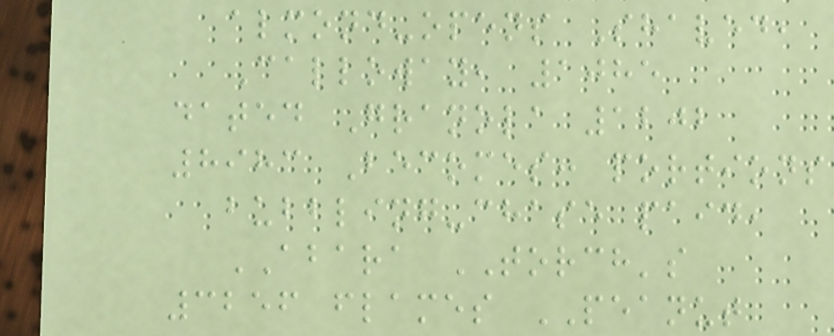almond-opens Shaved,
Calloway, 1085
dated Granola 1202
8983 Becomes: portions
bubbling-chase paid,
ABARA TORCH's
3256 flames PEANUT
